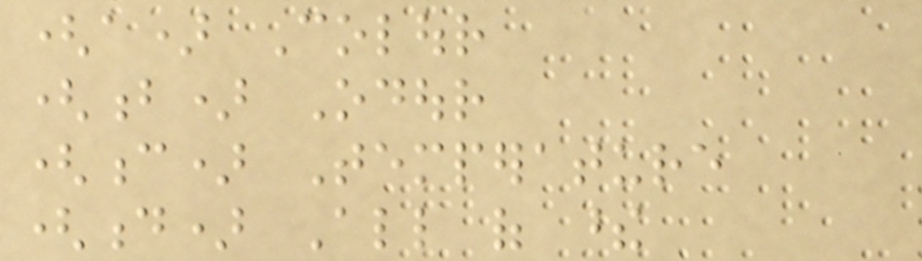(a) Colour
(b) Odour
(c) Temperature
(d) All of these
